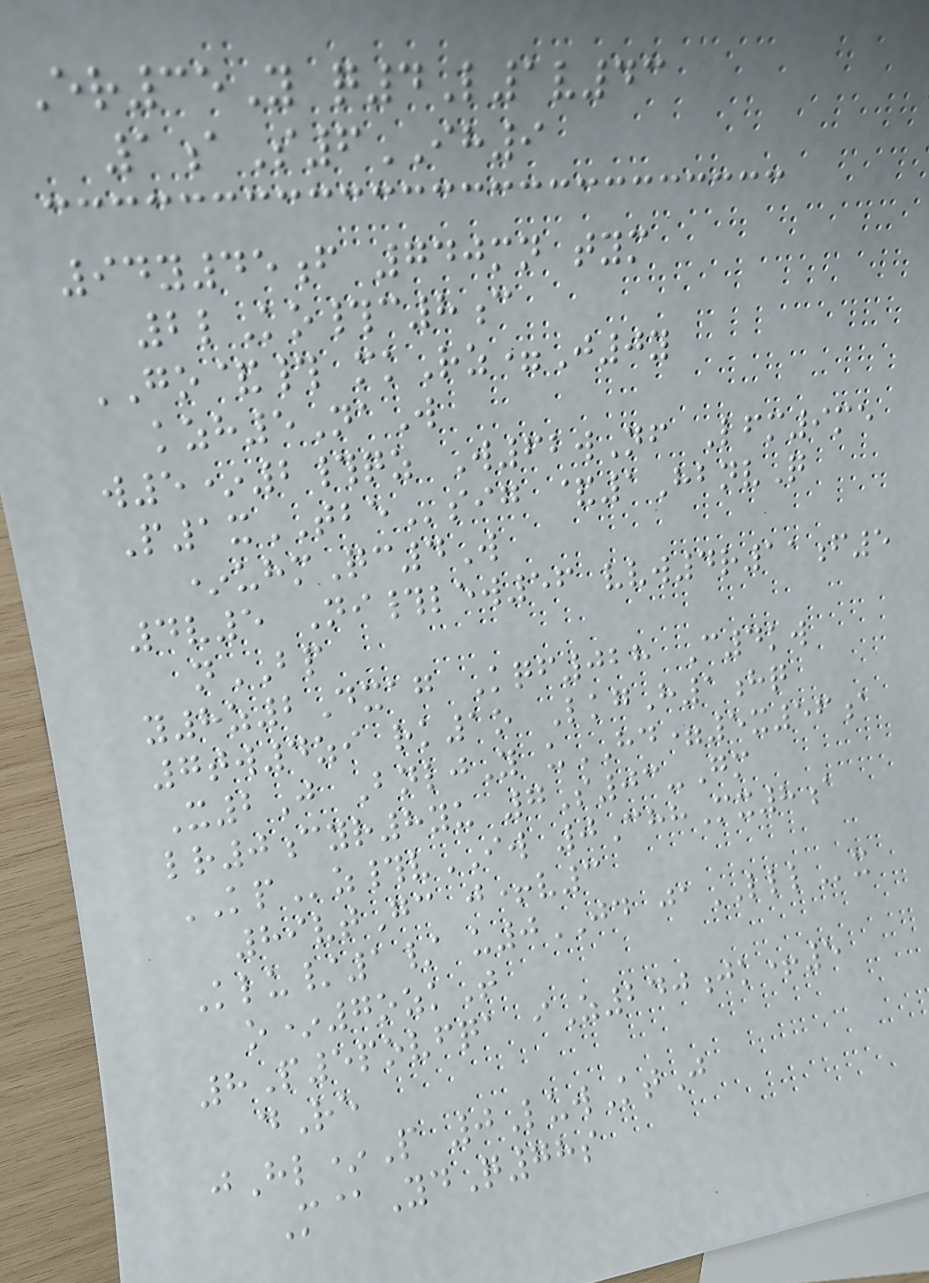Er35Y q4L1v43
1aS6IH9
94y45f 740mn tym
2lKo#c8c
GO&# mkRz=J0y
kzh5NaW
w5*2#qz W62wNf Lfm9me
P1xTBEsig &1HbnvQ
*uhmQc4W
4v5 Ni#lew56 vvw4r11f5
nBP
y8z2Dxag Kqf028 C4kw
7tw4zi rk1o LkgH1hq
X2J BnljY uHD=5x56a
lr0cyr8yu 7S03-Gm
KPz#vIW 0ChhMx8a
89vtGc j+v3
Klu/1/ u0JD jaLLLx
o*7ozkT
8P5povfqa iZ240jk+5
dRe
jHl*P 0LuwKtJ
M@YdQ78s
